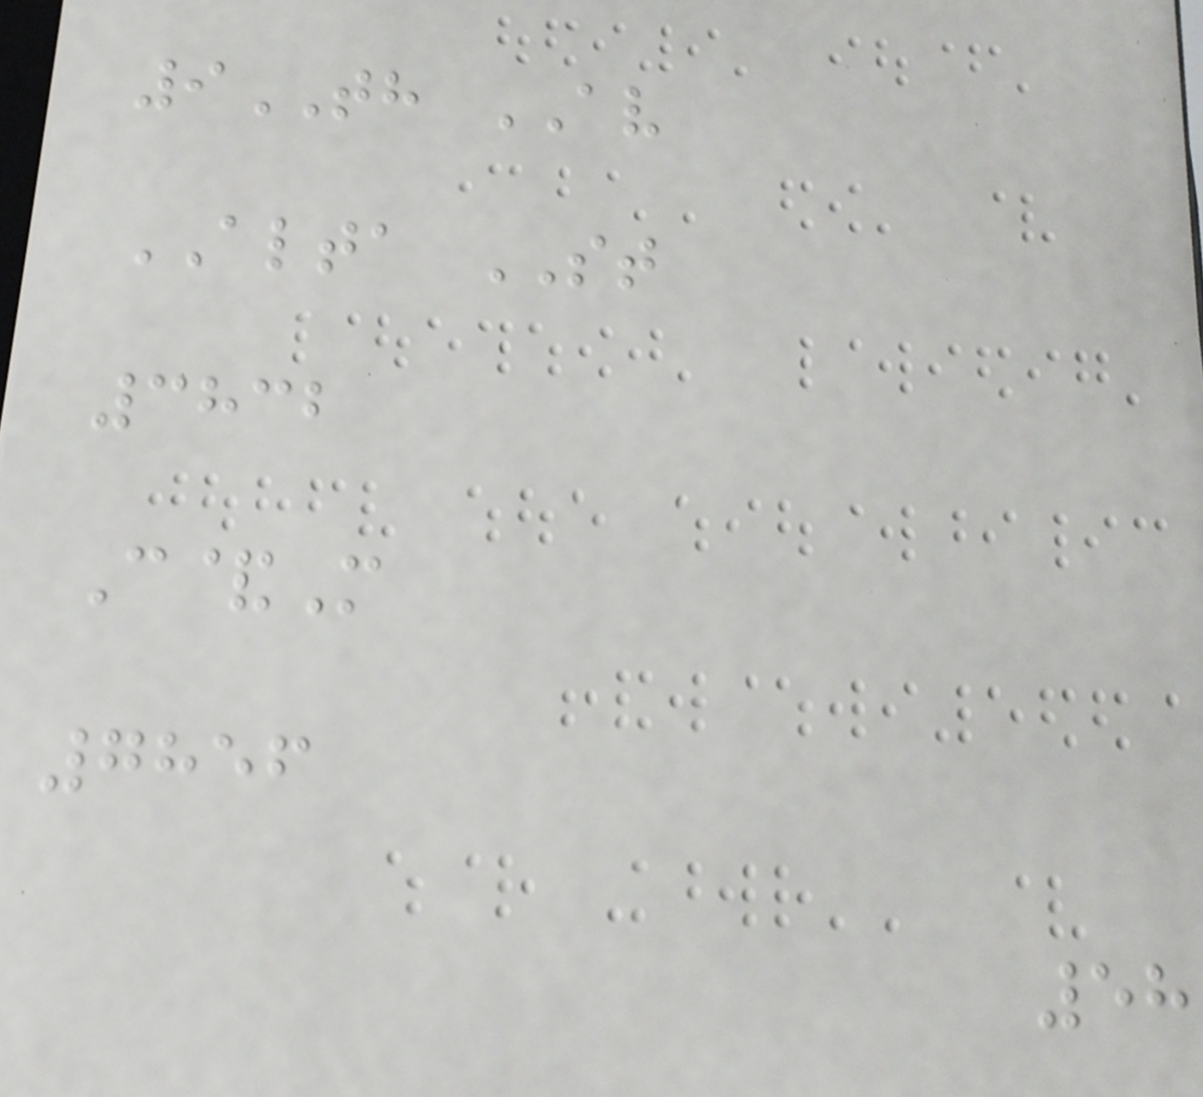9TH AV
ALTA ST
3832
C&M
7856
58
